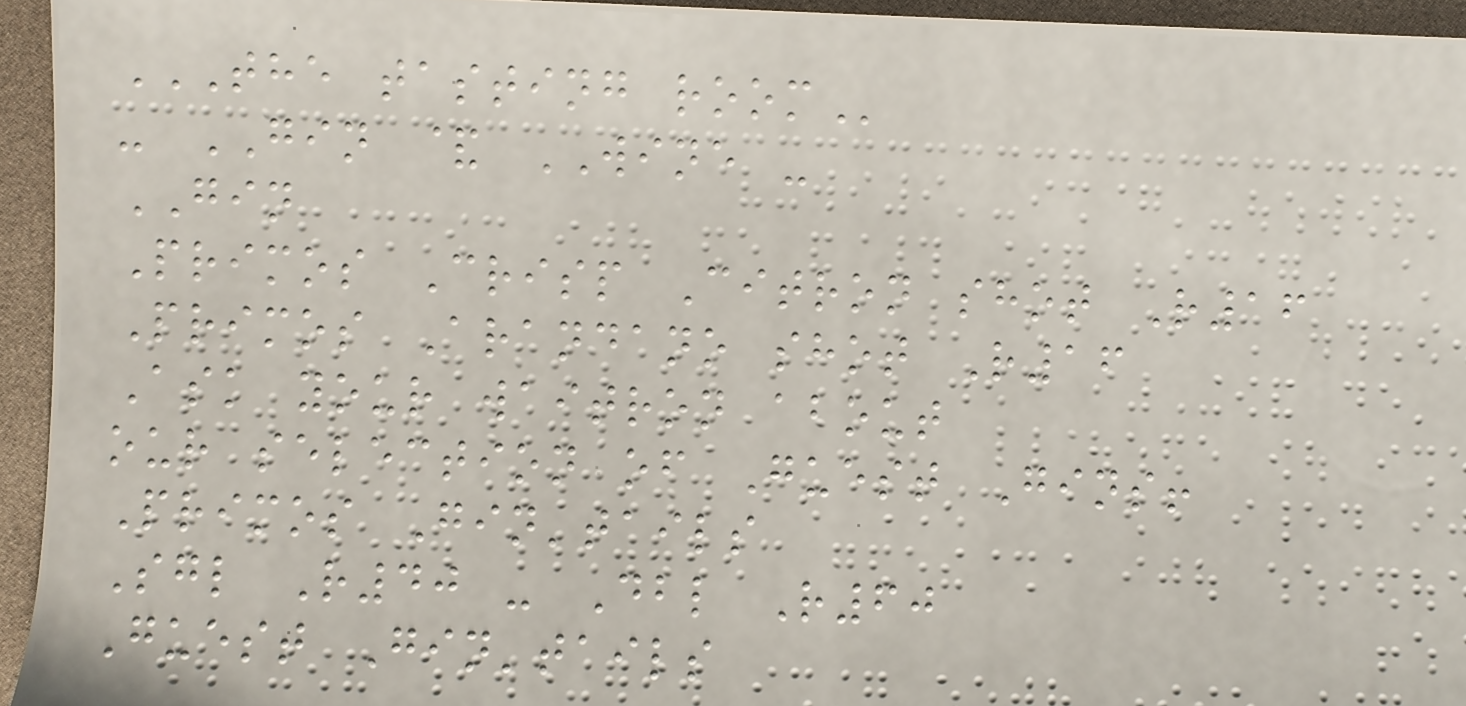THE TASTING ROOM
- GIN & WINE -
GIN
Primos Crisp Citron shot R16
Primos Arandano shot R16
Ask your waitron about
our selection of Guest Gins!
Primos Gin'tails
Sgl R40 - Dbl R60
Guest Gin'tails
